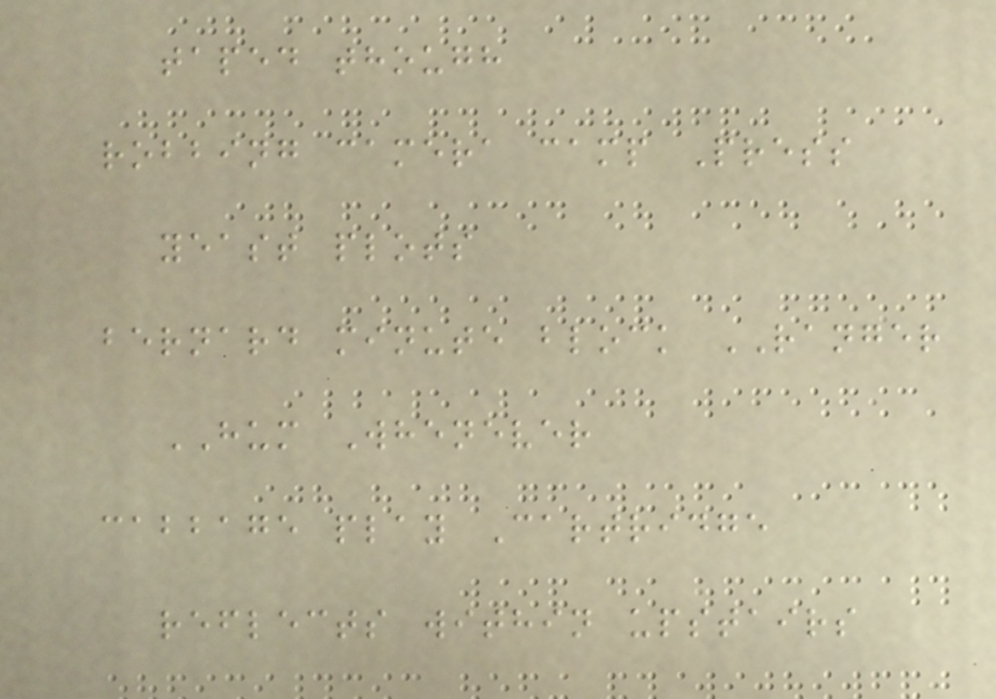taped though
robbing camera camp Press
yeast plots
bernard minute block RANGER
HUM Whenever
cabbage play Cartridge
reflects within upstairs
